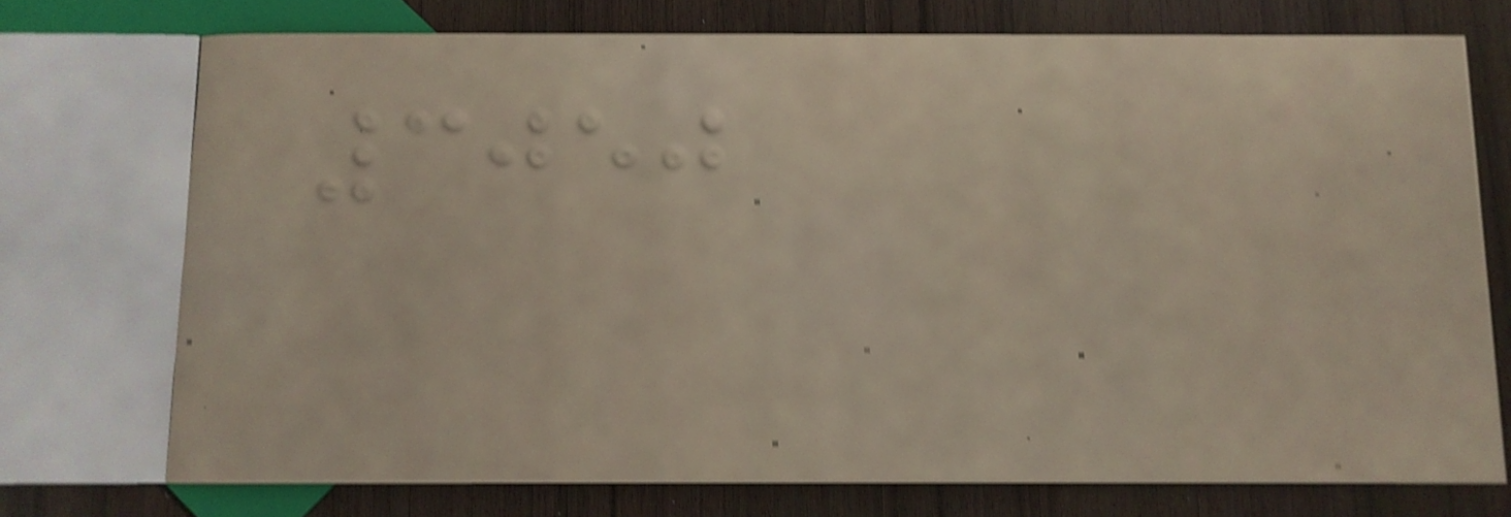3050
